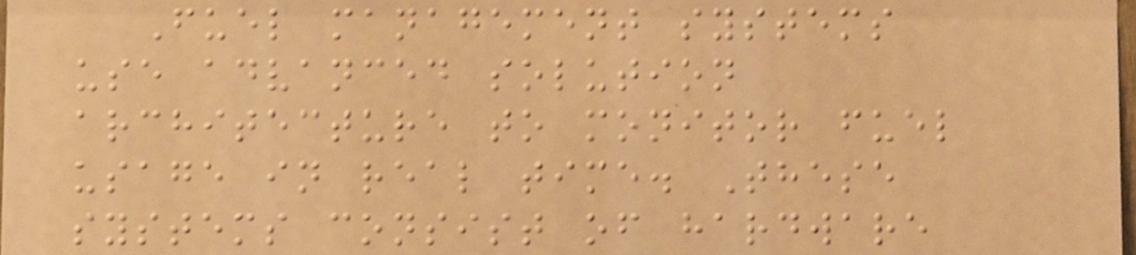Fuel management systems
use advanced solution
architecture to monitor fuel
usage in real time. These
systems consist of hardware
